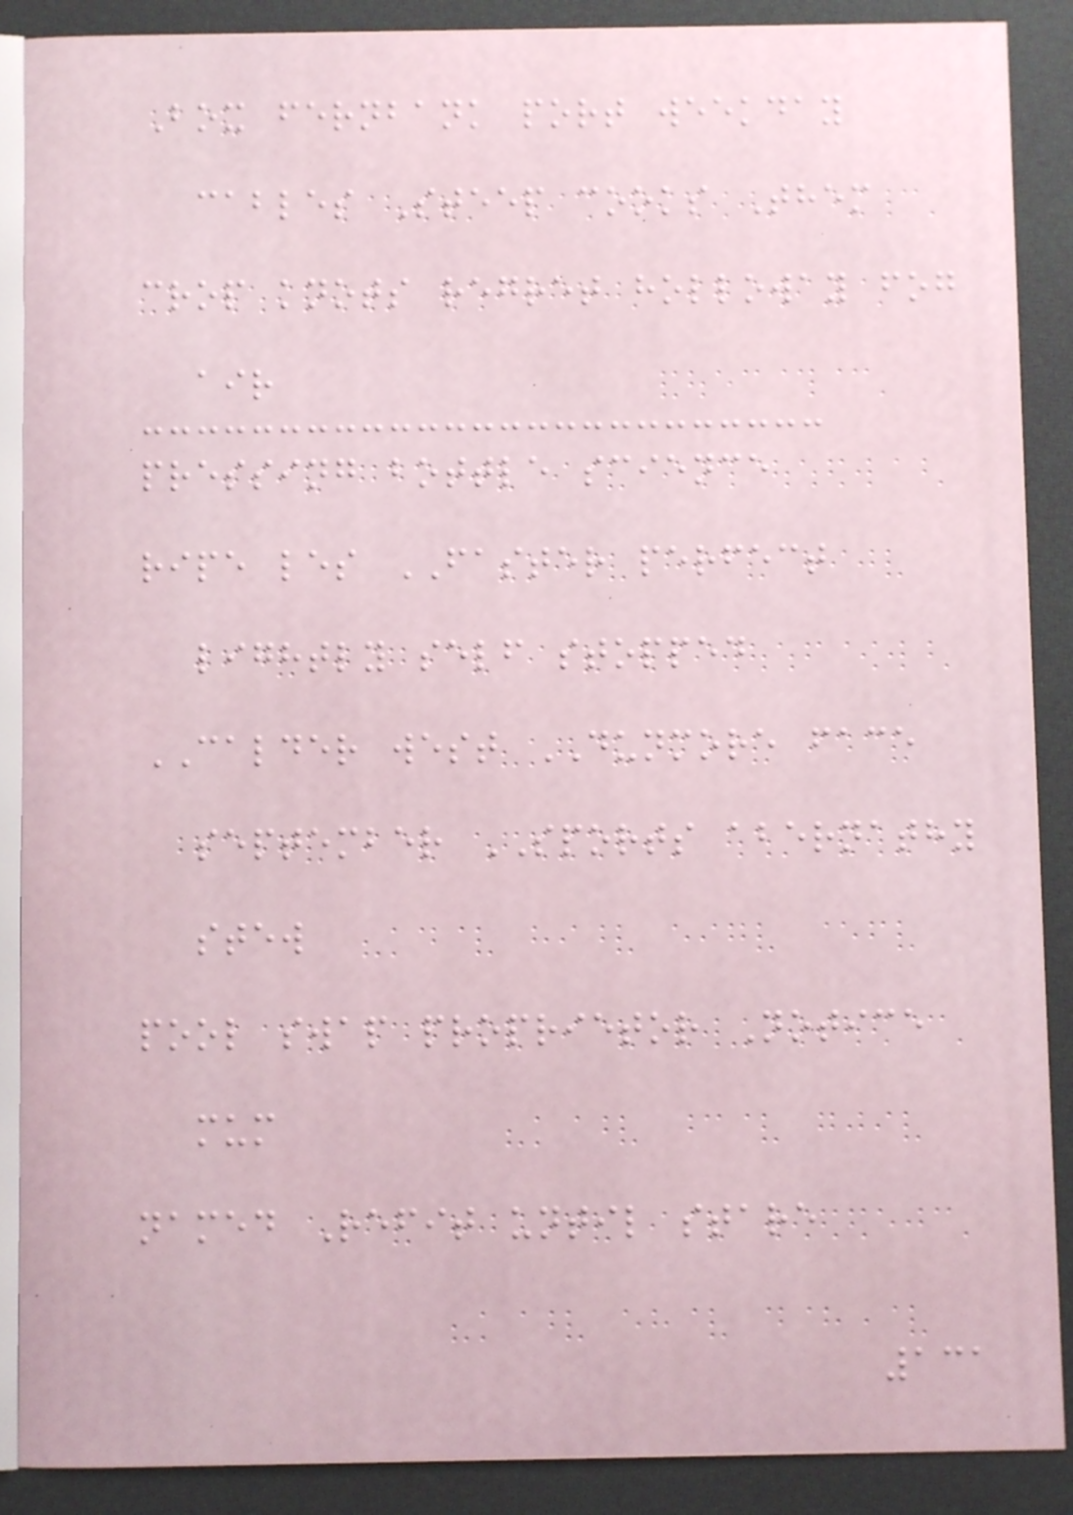Box fernbank port weekday
cables Steep cooks Them
crop knots regret holloway fog
air
pressing bottle science
ripe les FASTER perfect
lightly self stopped
CALDER west DUNMORE face
september SPORTS abernathy
stew
pool swap proprietor Notice
mum
named Refit until stare
131
